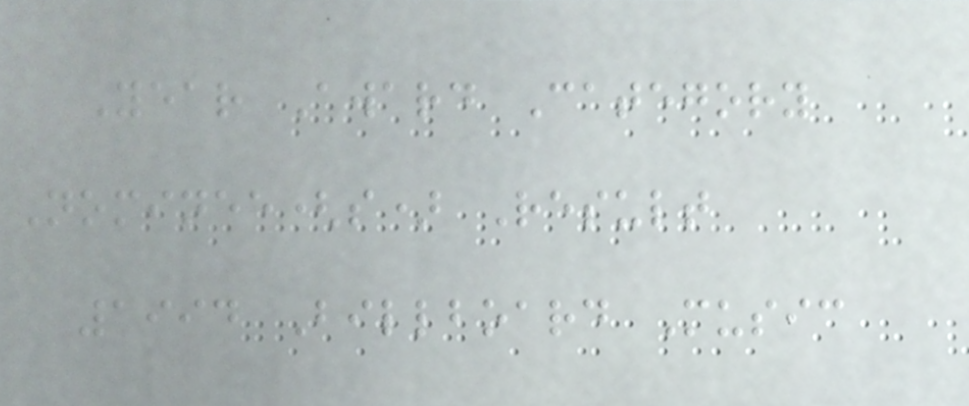Year Award Category
Nominee(s) Result
1994 Billboard Music
